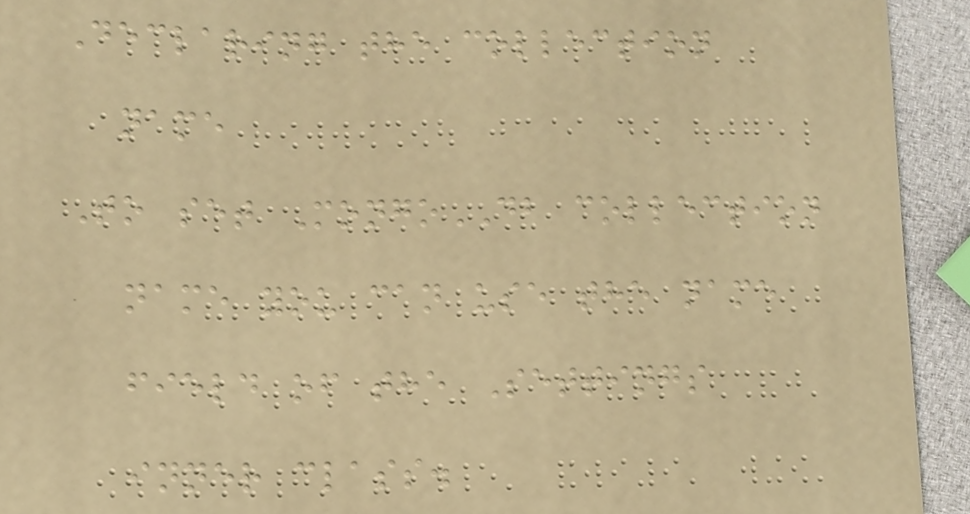Declaring the collection
name
To set MongoDB collection
name you can use the name
field of the Settings
inner class.
